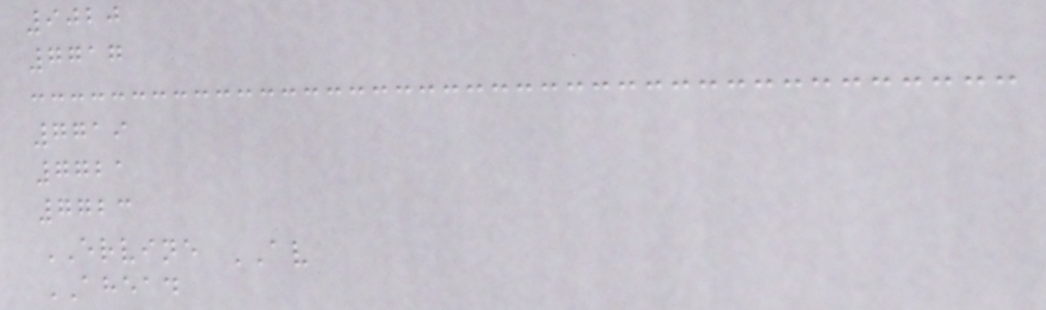9020
7717
7719
7721
7723
ERVINE AV
AHEAD
